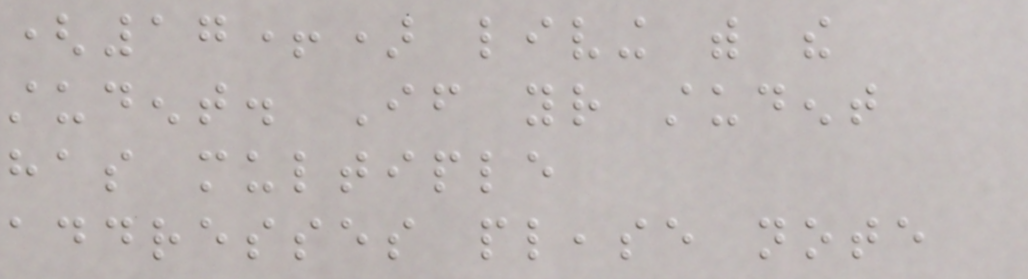(17+) living with the
student. If your student
has multiple
addresses please note
